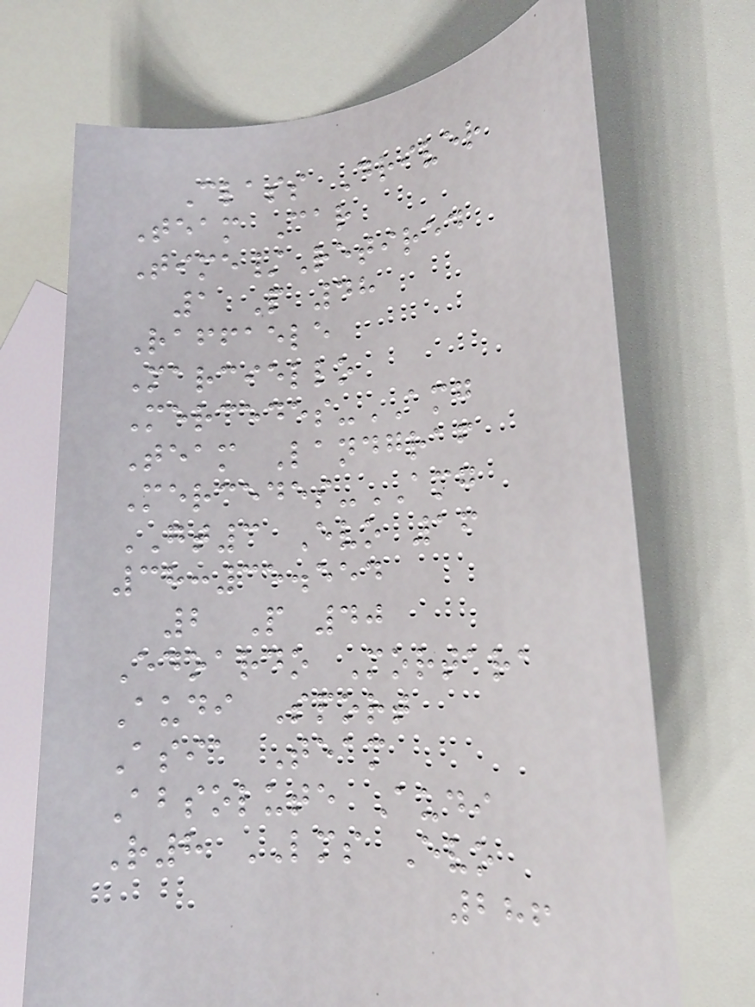Class Driver
Team Car
Time/Retired
1 P 48
Raffaele
Marciello
Mercedes-AMG
Team Landgraf
Mercedes-AMG
GT3 Evo 16
38:35.554
2 P 40
Edoardo Mortara
Audi Sport
Asia Team
Absolute Audi
R8 LMS Evo
286
